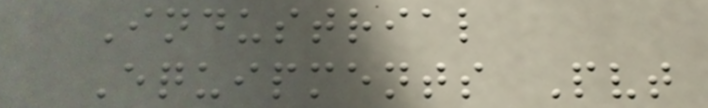Industrial
Equipments Pvt
